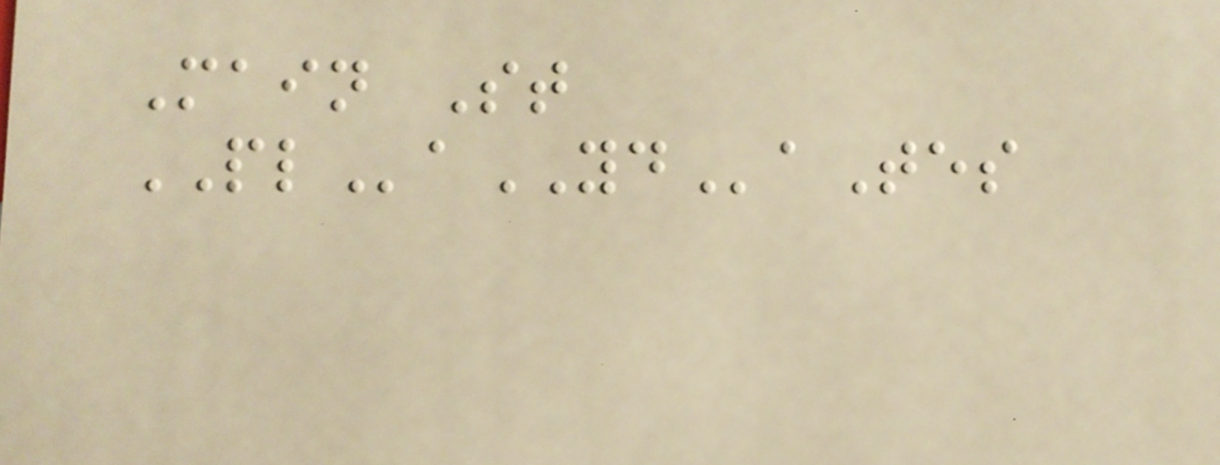Main St
PLaYDaTes
